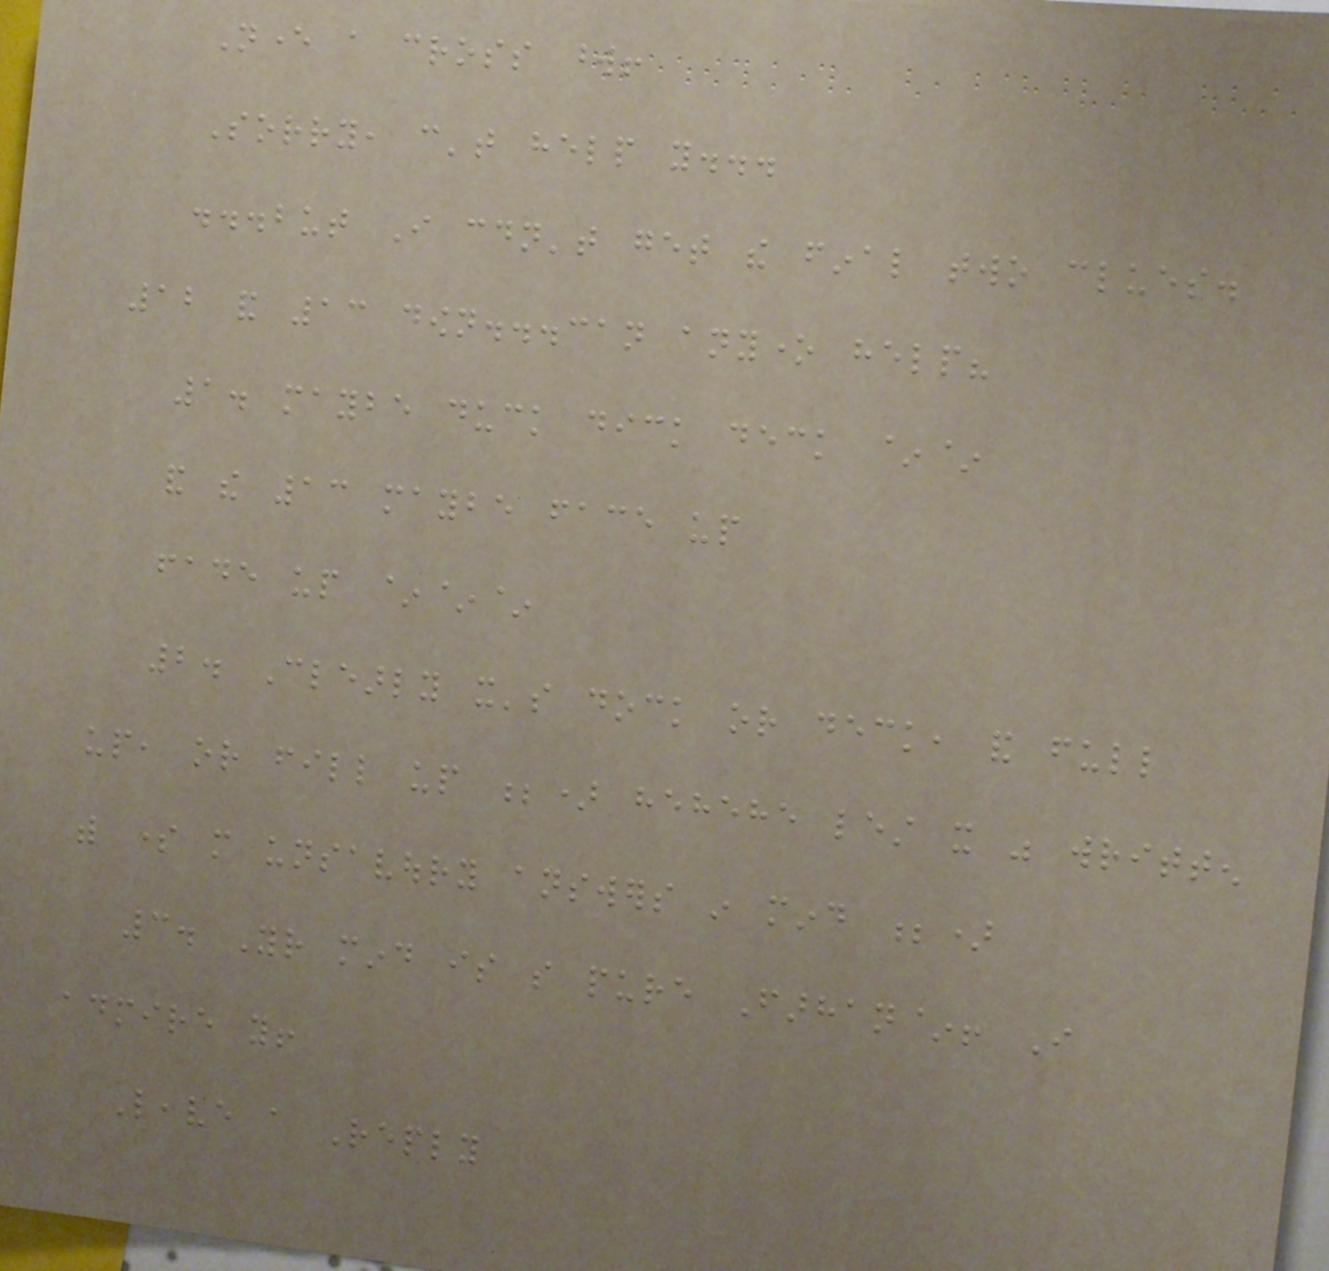Never a cross word!
Sorry, can't help you...
...but I couldn't get the final two clues.
12 and 13 down...can anyone help?
1. maybe duck dick deck ~~
and the 13 maybe face up
fade up ~~~
2. Clearly it's dock or deck, and full
up, or fill up ;) hehehe lest it was written
with some more unsavoury answers in mind ;)
3. Your mind is so pure Farhan~! I
admire you!
Leave a Reply
